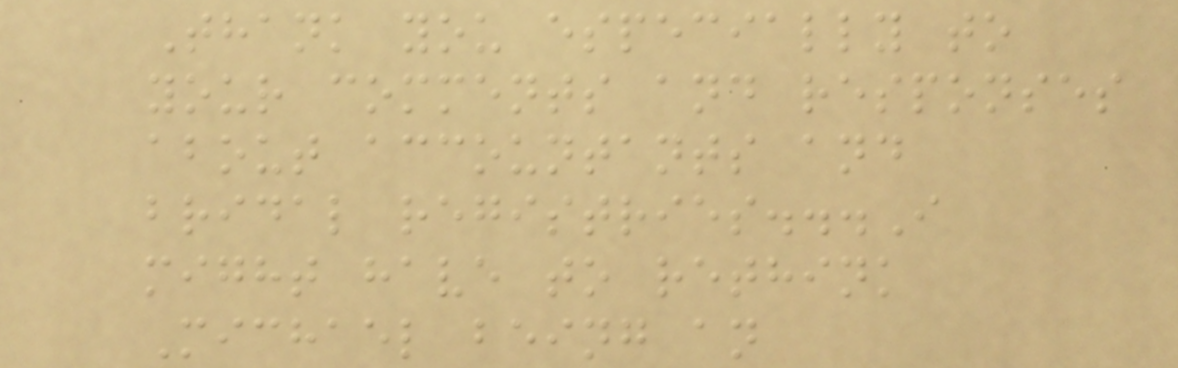Thank you especially to
your comments and responses
about accountants and
bridal registries...I
might have to rethink
Michael being an
